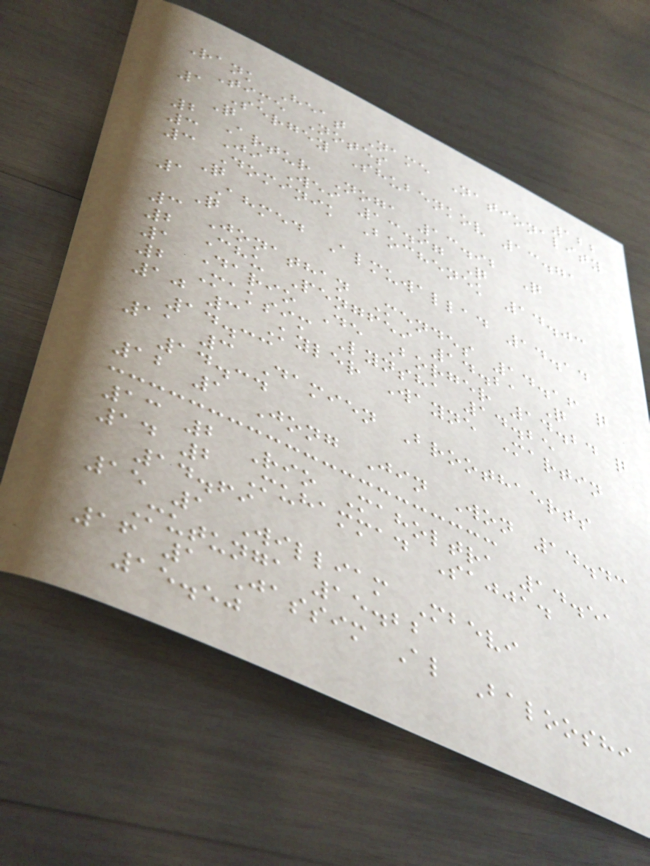122
Rank Heat Name Nationality
Time Notes
1 Sergey Shubenkov 13.71
Q
2 Artur Noga 13.92 Q
3 Ji Wei 13.97 Q
3 Dominik Bochenek 14.03
Q
1 Ahmed Almuwallad 14.14
Q
3 Jonathan Mendes 14.16 q
2 Chu Pengfei 14.21 Q
1 Dario De Borger 14.24 q
2 Maksim Lynsha 14.25
10 3 Kyler Wayne Martin
14.33
11 3 Damien Broothaerts
14.34
12 1 Jong Jin Won 14.43
13 2 Rio Maholtra 14.51
14 2 Muhammad Sajjad
14.69
15 1 William Mbevi
Mutunga 15.22
16 1 Jassim Al Balooshi
15.50
